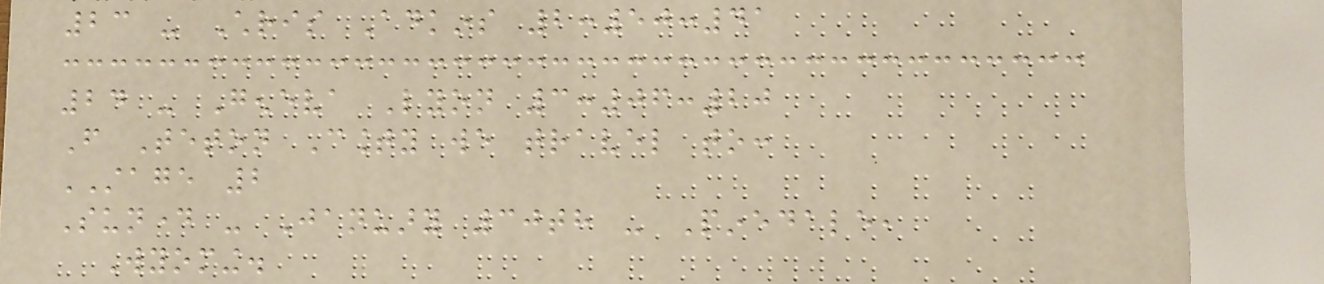23 - Chris Adkins 2:50:41
24 - Geneva Lyon 3:06:20
From Teton County we travel to:
STAGE 2
Sunday - January 30th - Pinedale,
Wyoming.
